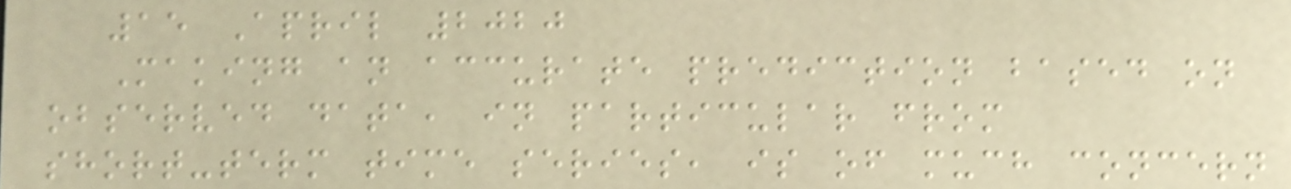15 April 2020
Making an accurate prediction based on
observed data, in particular from
short-term time series, is of much concern
